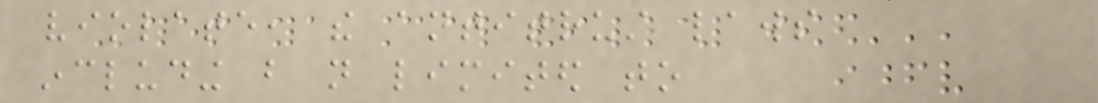violate, the antitrust laws
including but not limited to
